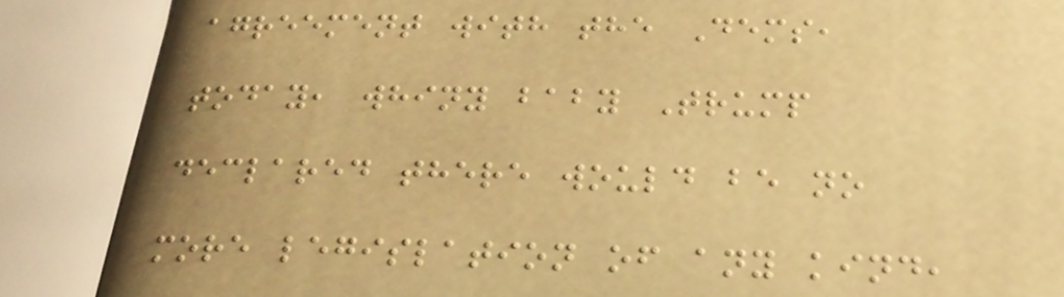agreement with the Dems,
today, whiny baby Trump
declared there would be no
more legislation of any kind,
